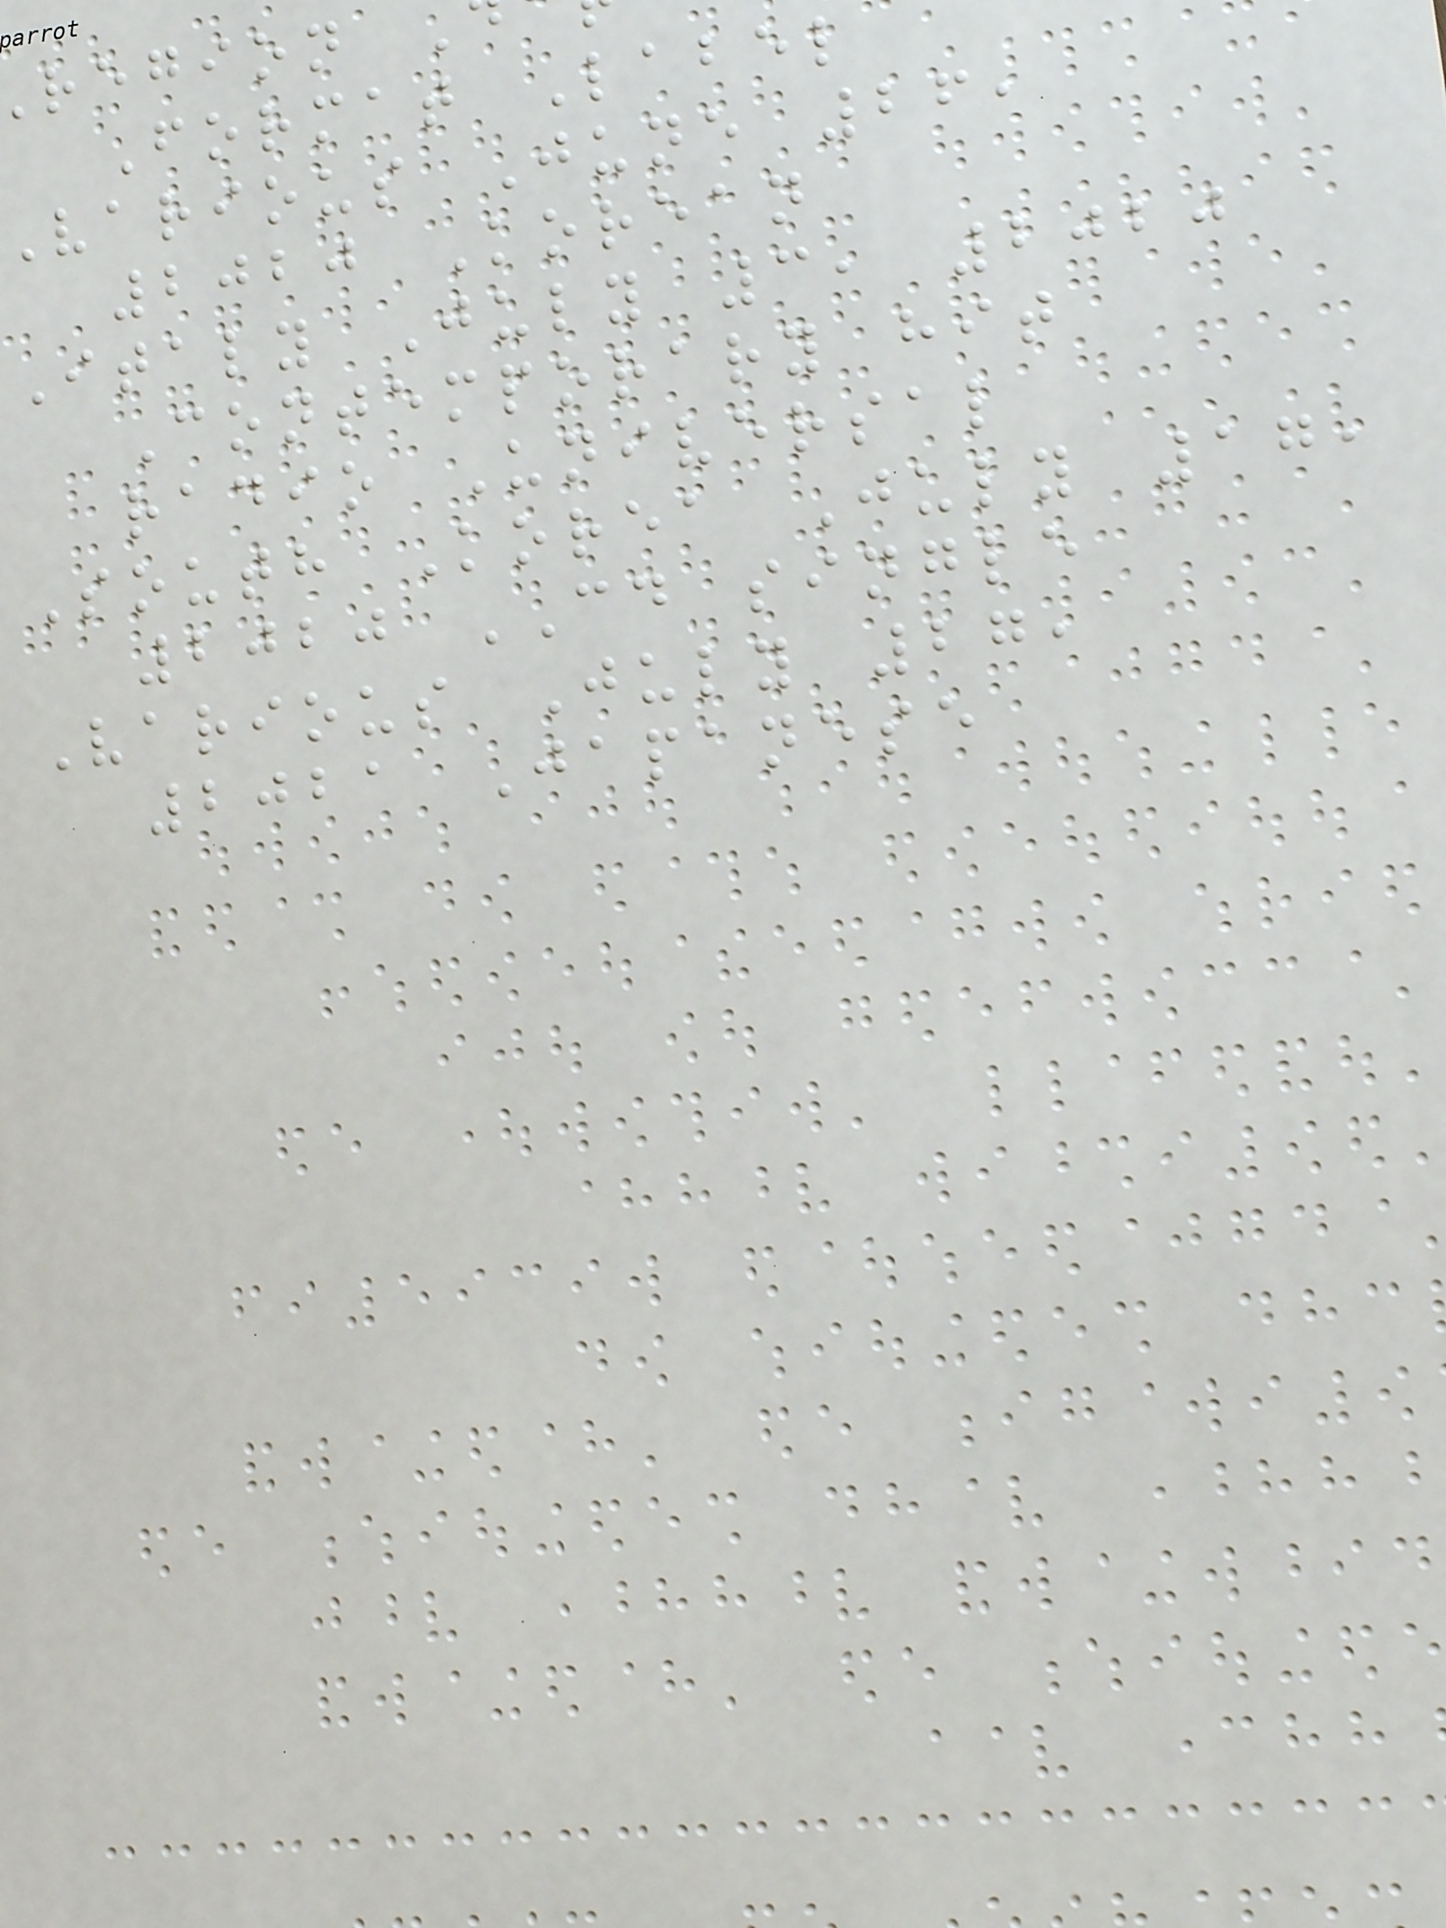region
Format Label
Various June 26,
2020 Korean
Italy July 3, 2020
Contemporary hit
radio Universal
South Korea July 17,
2020 CD single
Various July 27,
2021 Japanese
